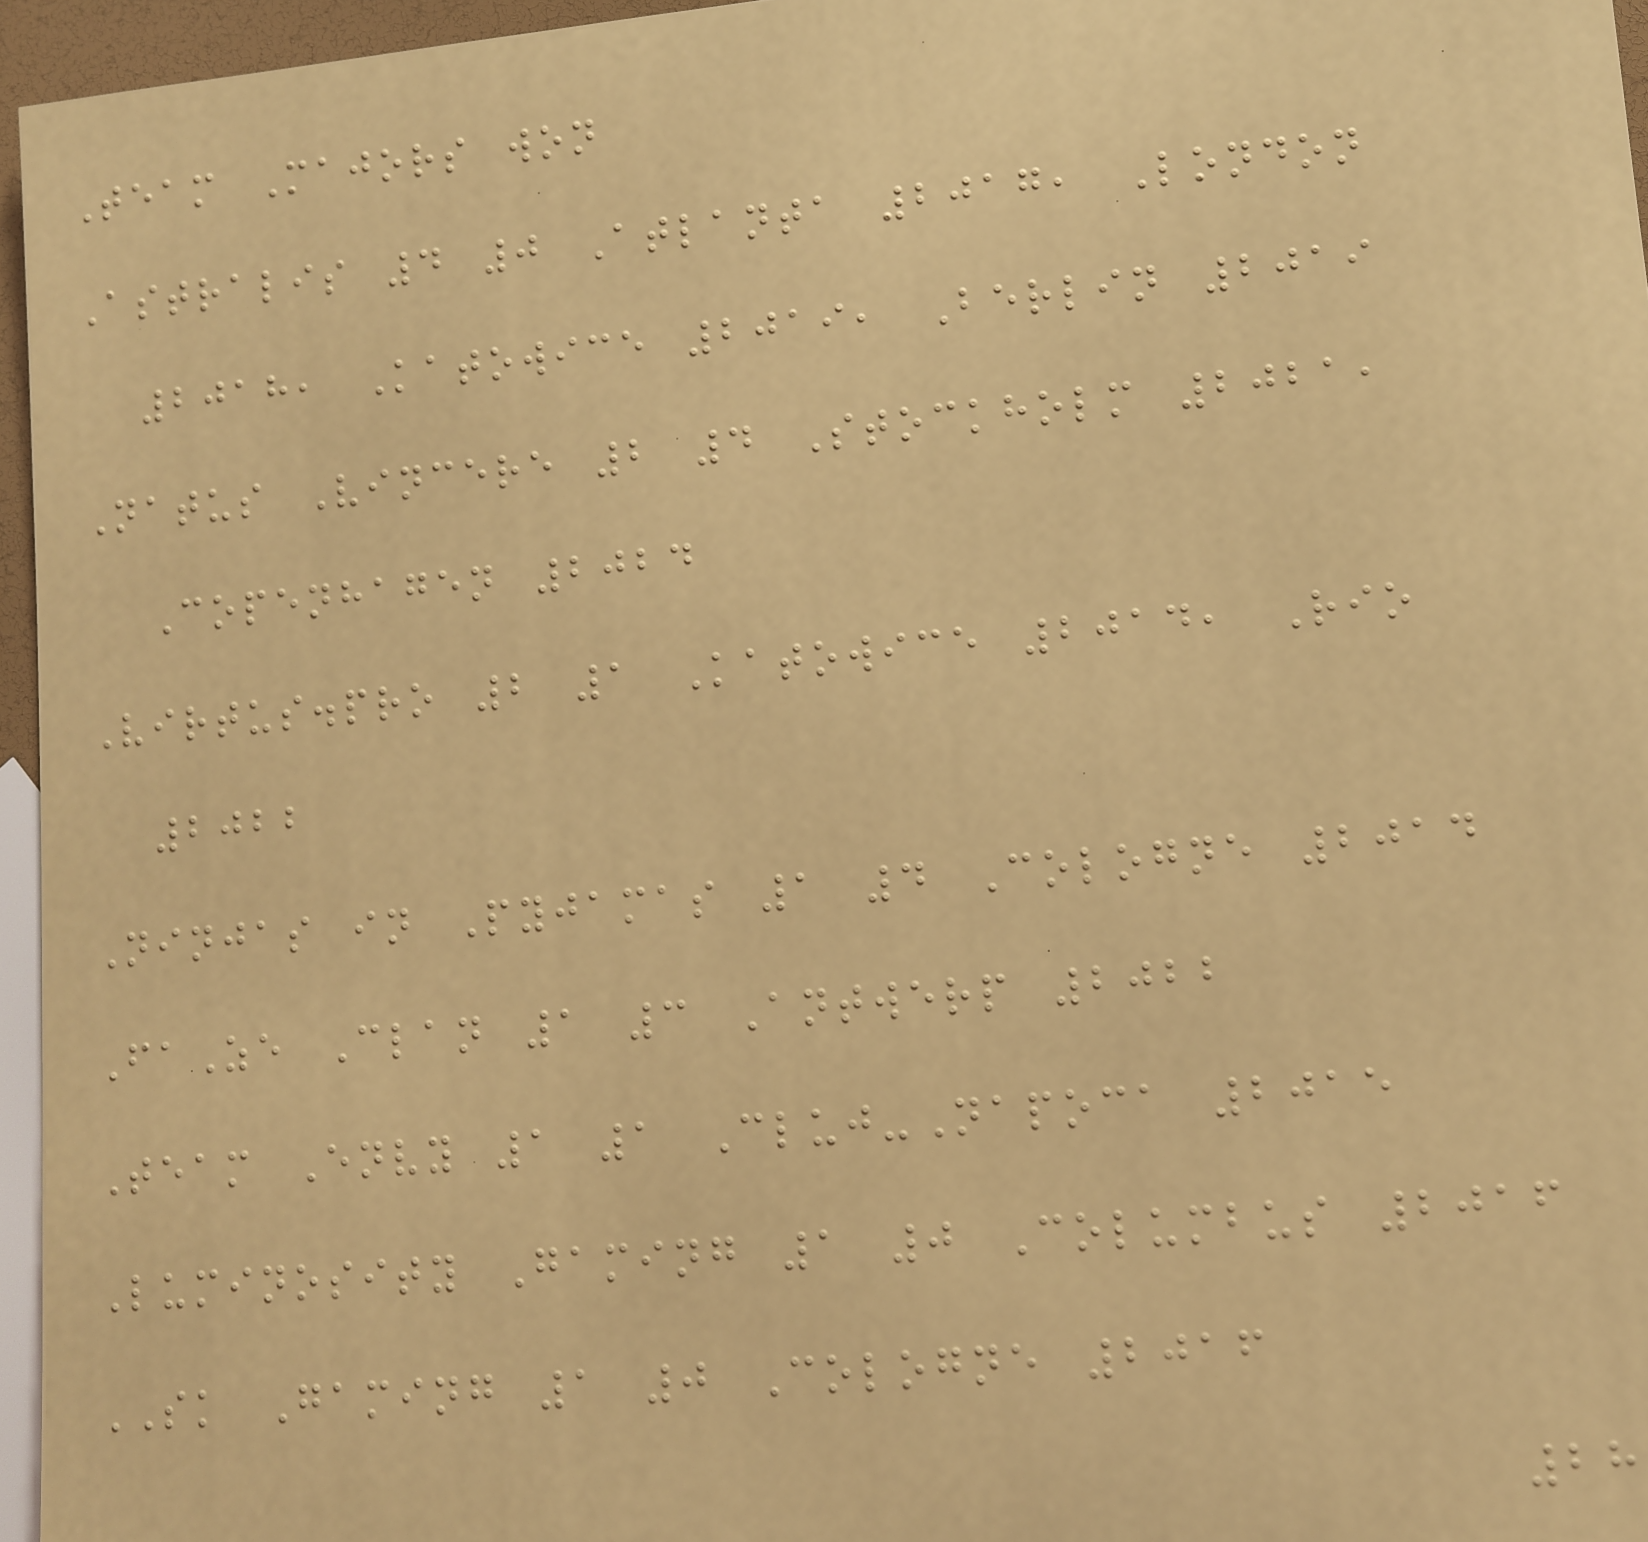Team Majors won
Astralis 4 0 Atlanta 2017, London
2018, Katowice 2019, Berlin 2019
Natus Vincere 2 4 Stockholm 2021,
Copenhagen 2024
Virtus.pro 2 1 Katowice 2014, Rio
2022
Ninjas in Pyjamas 1 4 Cologne 2014
FaZe Clan 1 3 Antwerp 2022
Team Envy 1 1 Cluj-Napoca 2015
Luminosity Gaming 1 0 Columbus 2016
SK Gaming 1 0 Cologne 2016
28
